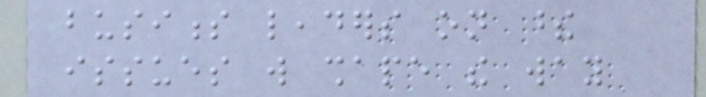business leaders on these
issues will shape the way
